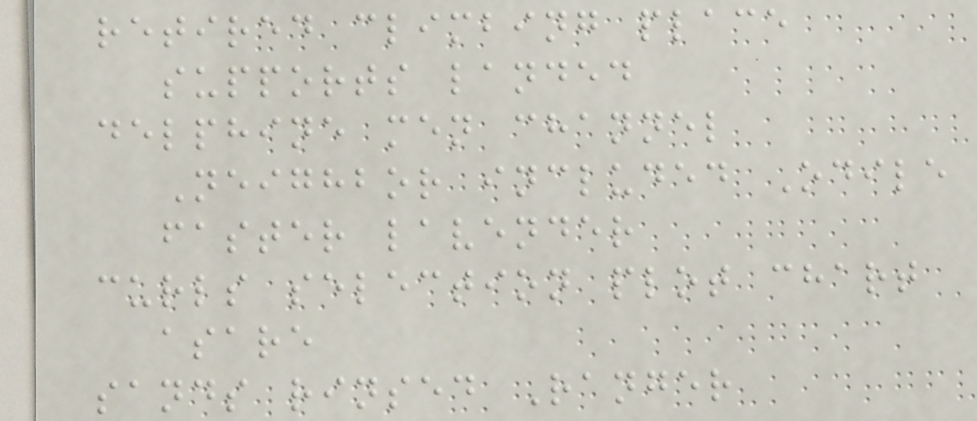retired climbing place
supports landed
delphine men channel
Neighbor included Odile
faster lavender
curls selection plot chart
asare
sands rinsed Ranger
